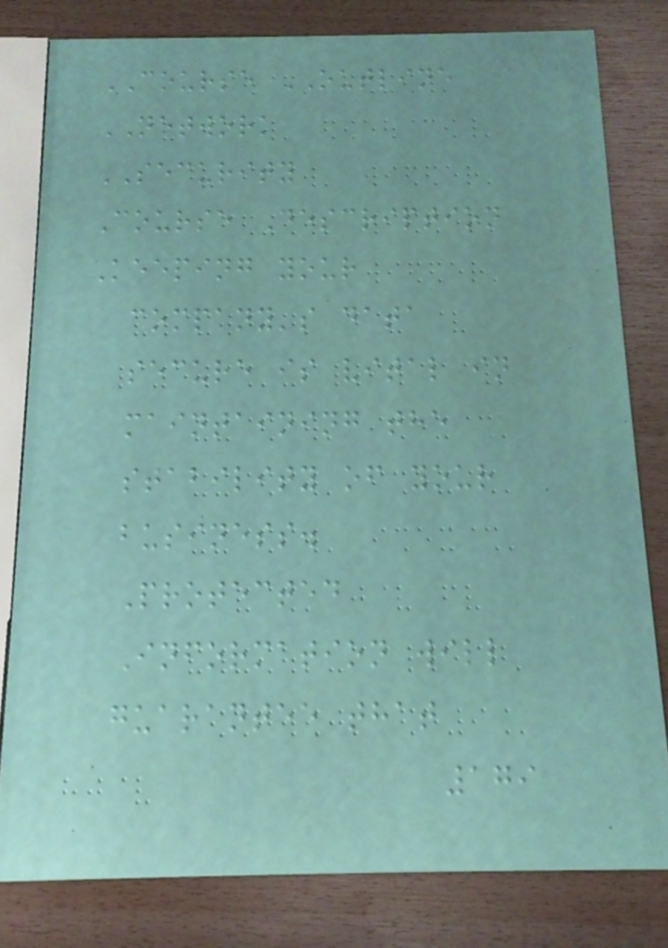COURSE OUTLINE
NETWORK
SECURITY
Course Description
Keeping your
company's data
secure is vital in
maintaining the
stability of your
business.
Protected
Information will
guarantee that
179
